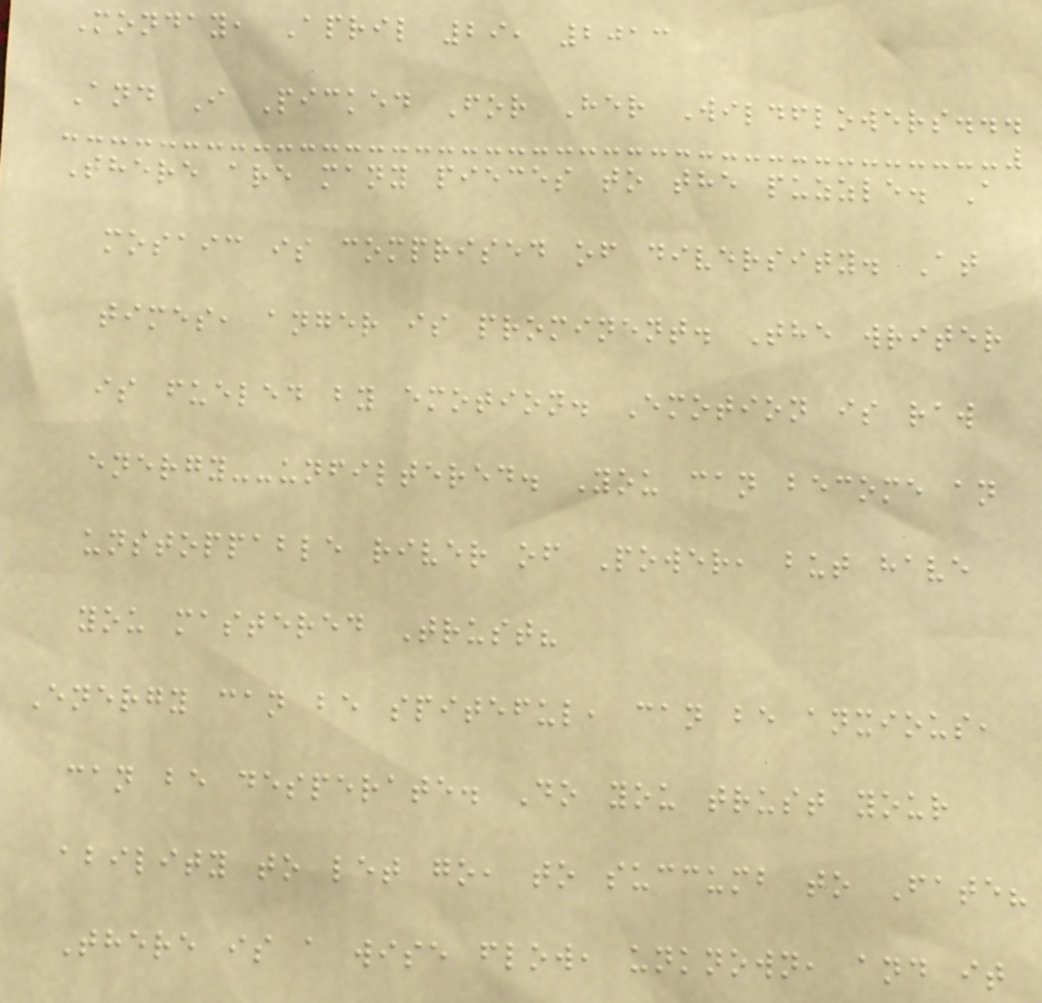Monday, April 29, 2013
And I Picked For Her Wildflowers...
There are many pieces to the puzzle. A
mosaic is comprised of diversity. At
times, anger is prominent. The writer
is fueled by emotion. Emotion is raw
energy--unfiltered. You can become an
unstoppable river of Power, but have
you mastered Trust?
Energy can be spiteful, can be anxious,
can be desperate. Do you trust your
ability to let go, to succumb to Fate?
There is a wise flow, unknown, and it
